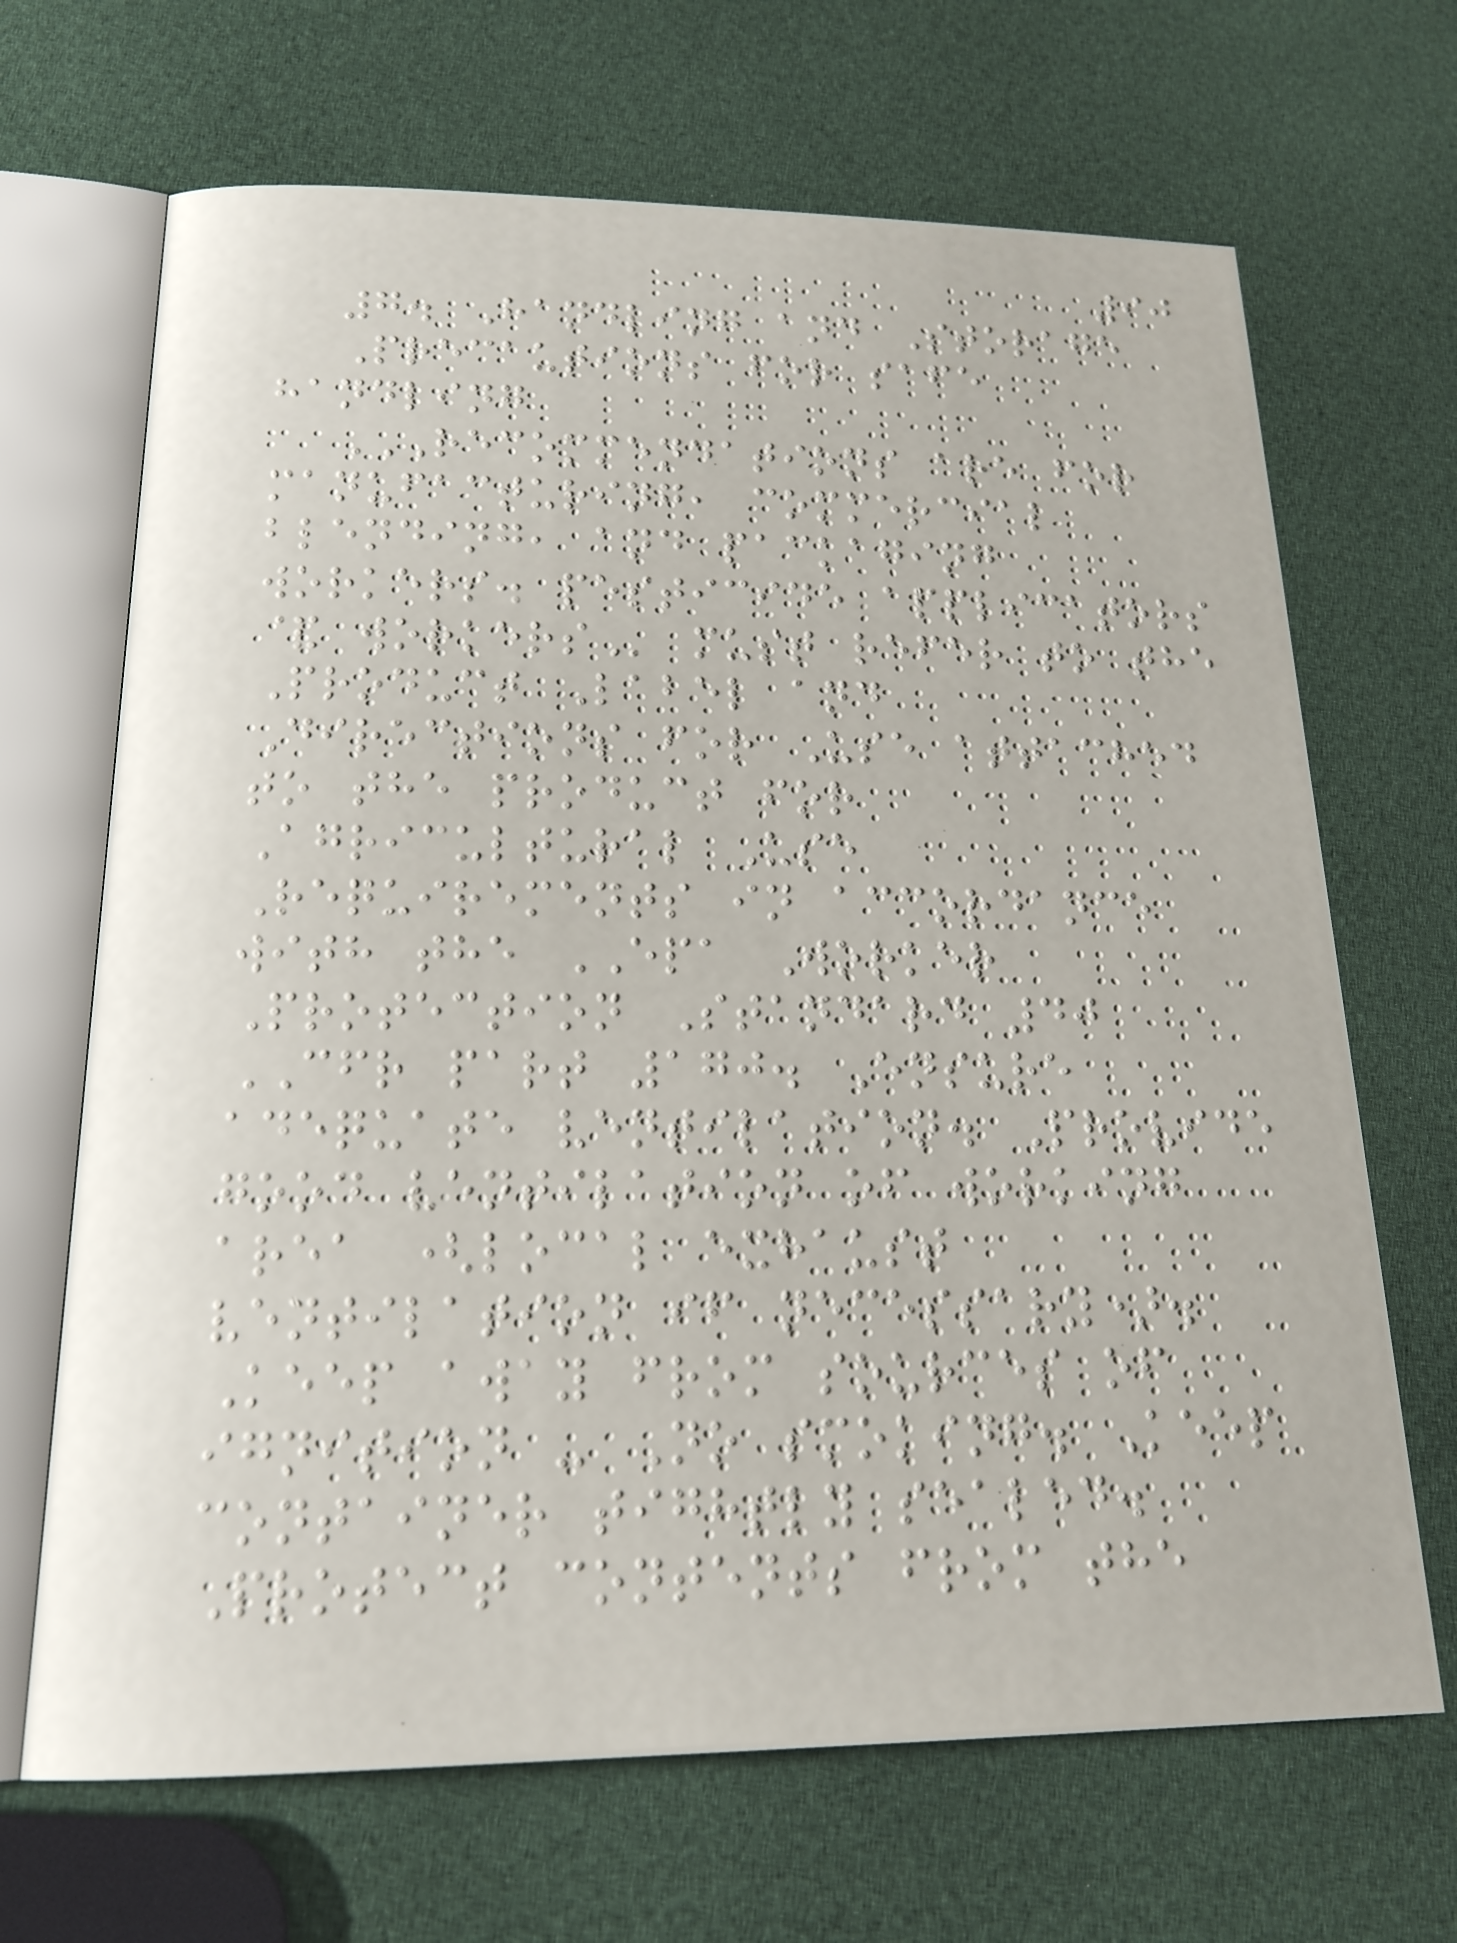90
7. Handling and Storage
Precautions for safe
handling
RECOMMENDATIONS ARE FOR
MANUFACTURING, COMMERCIAL
BLENDING, AND PACKAGING
WORKERS. PESTICIDE APPLICATORS
& WORKERS must refer to the
Product Label and
Directions for Use attached
to the product for
Agricultural Use
Requirements in accordance
with the EPA Worker
Protection Standard 40
CFR part 170. Ensure
adequate ventilation. Provide
good ventilation of working
area (local exhaust
ventilation if necessary).
Keep away from sources of
ignition - No smoking. Keep
container tightly sealed.
Protect contents from the
